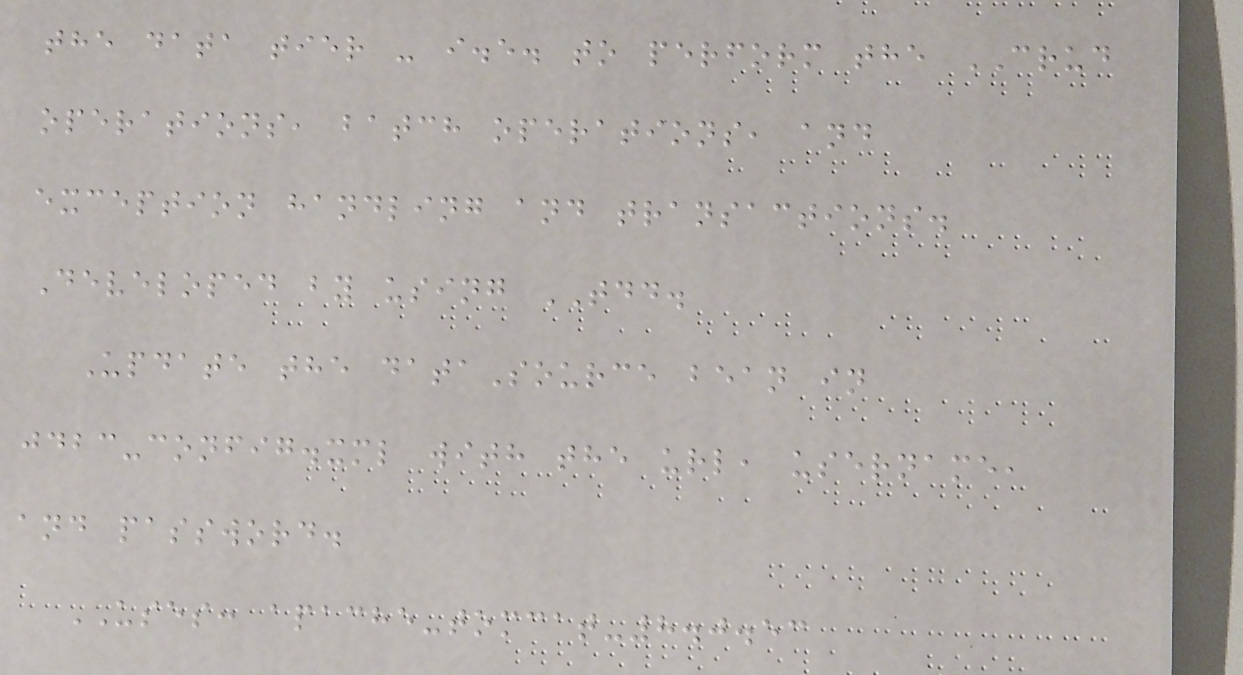the data tier - i.e. to perform the CRUD
operations, batch operations, and
exception handling and transactions.
Developed by using TDD.
Update the dataSource bean in
jdbc-config.xml with the url, username,
and password.
USES: apache-tomcat-8.0.53
